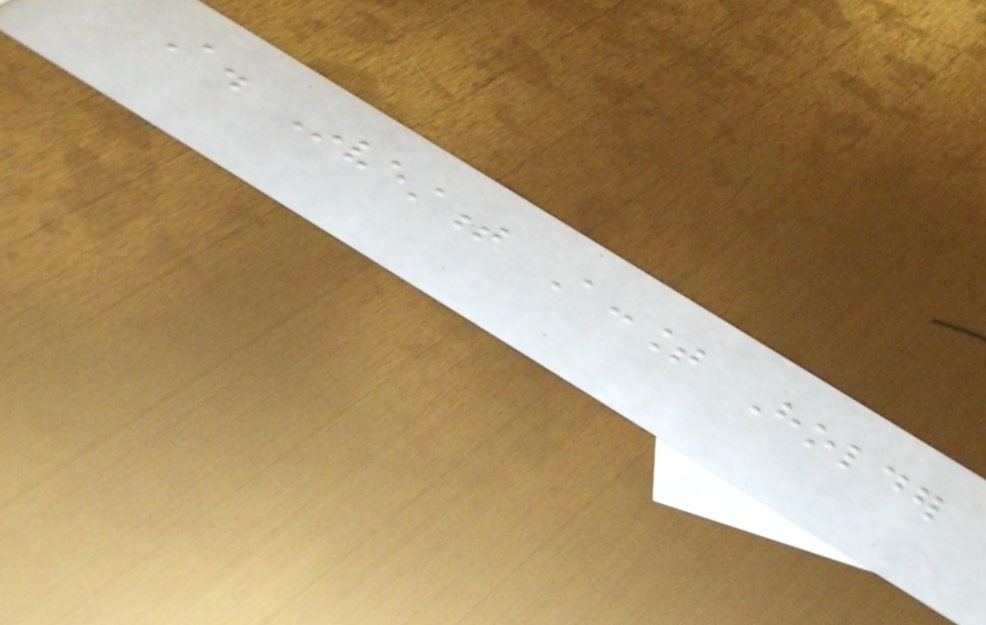A. Investment Account Holder
